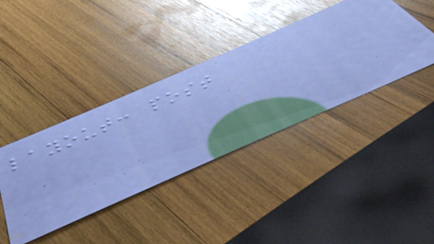layout: post
